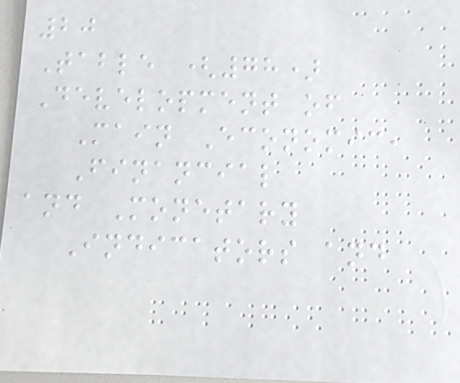20
Table (78)
Development of
Main Economic,
Financial
and Monetary
Indicators and
